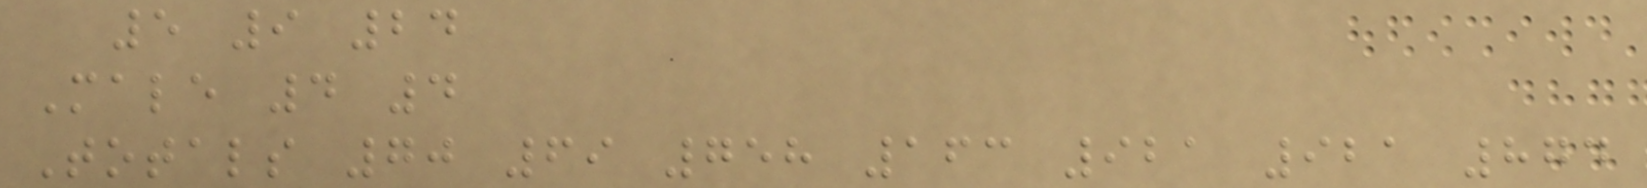5 9 24
Male 4 4
Totals 70 69 758 163 921 921 874
